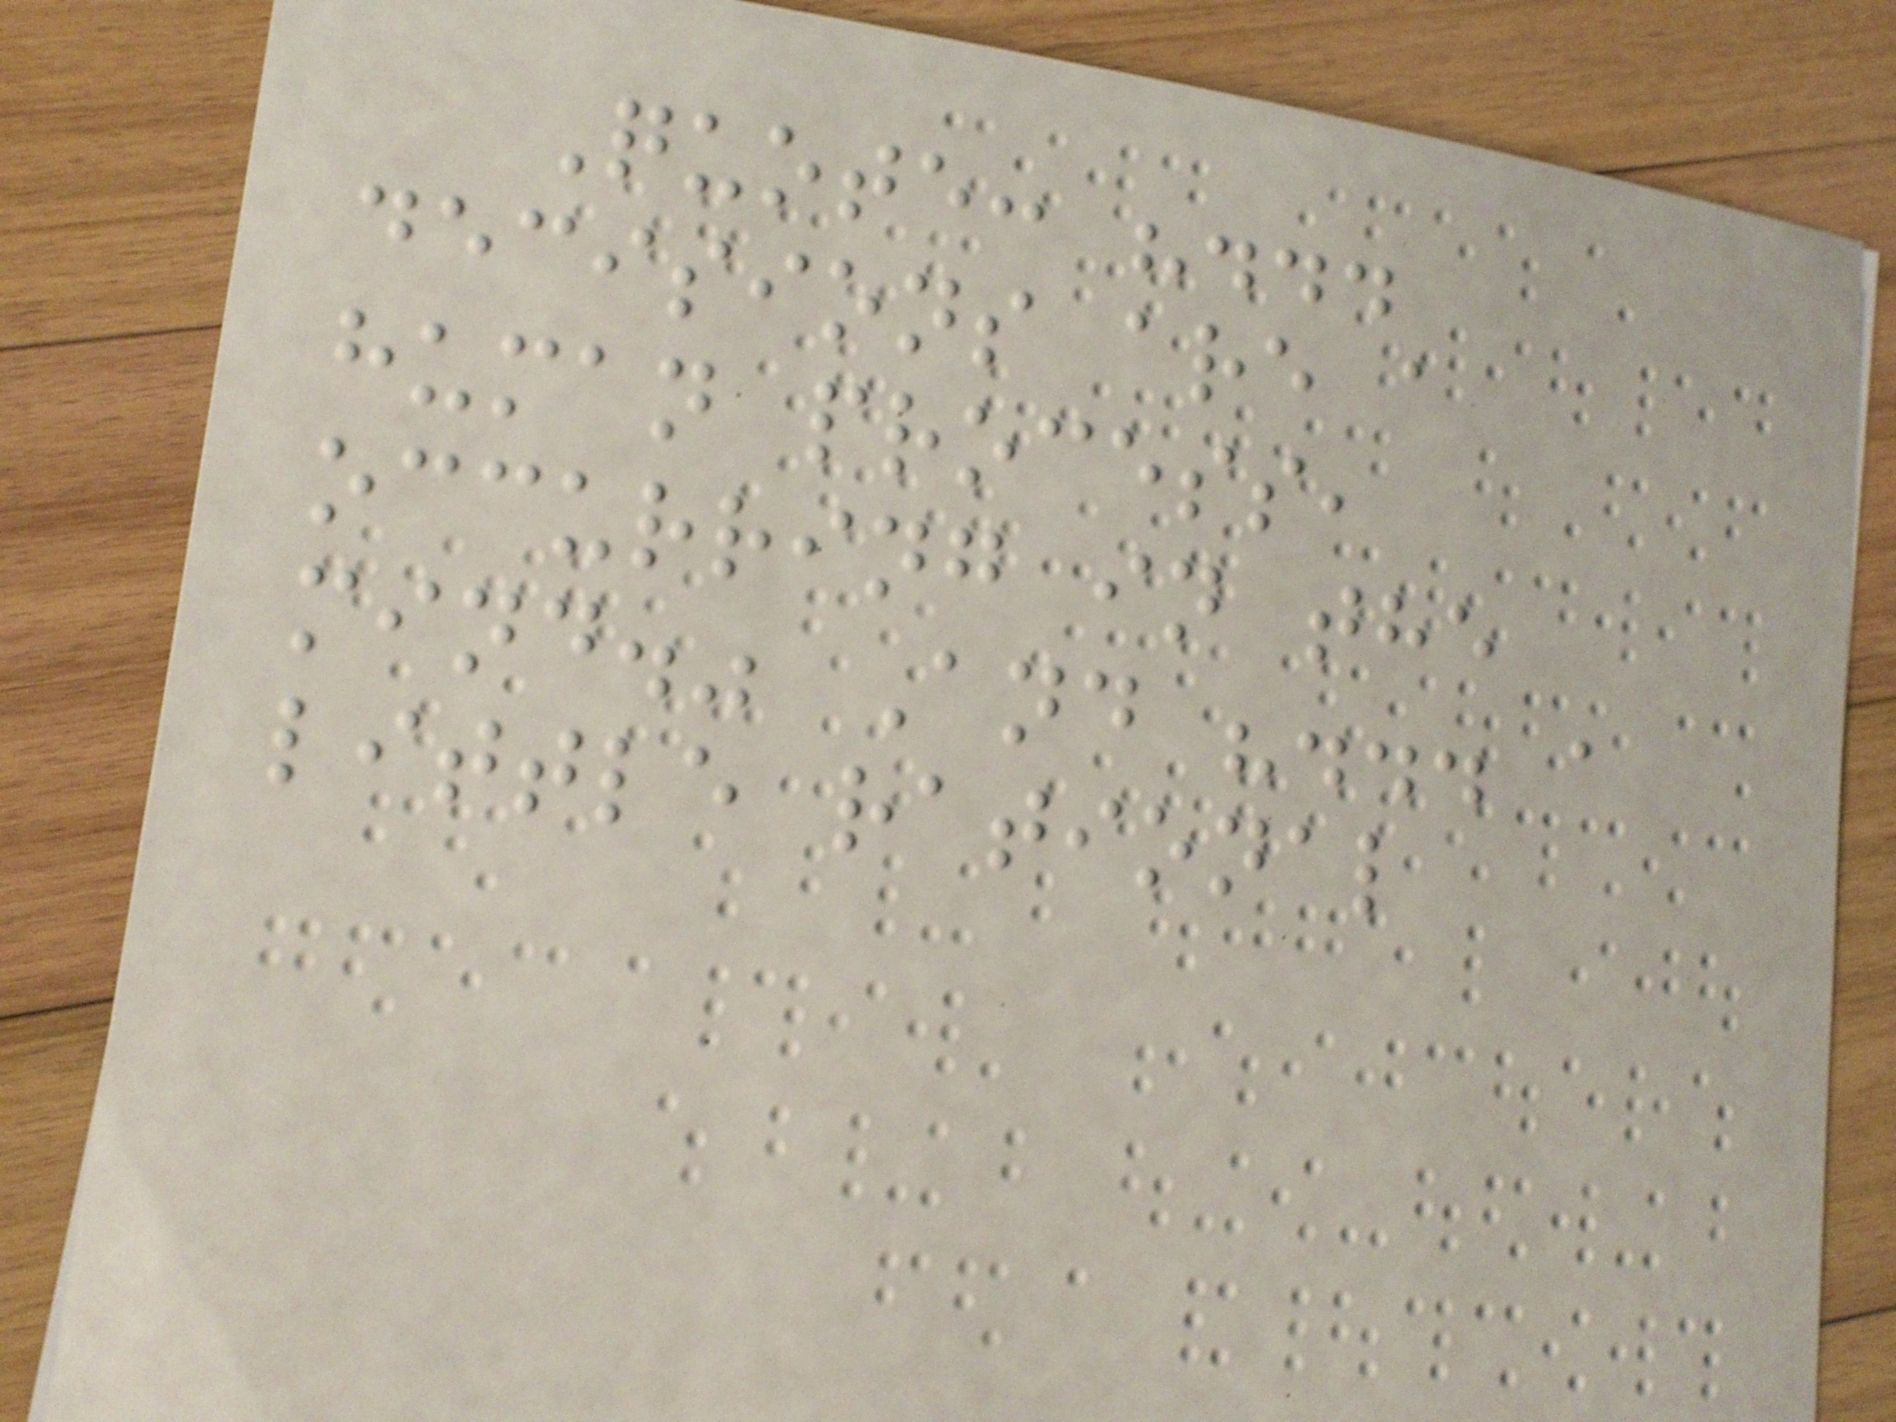Quote: "...
decisions are a
human process,
occurring in the
mind." And "... a
little rational
